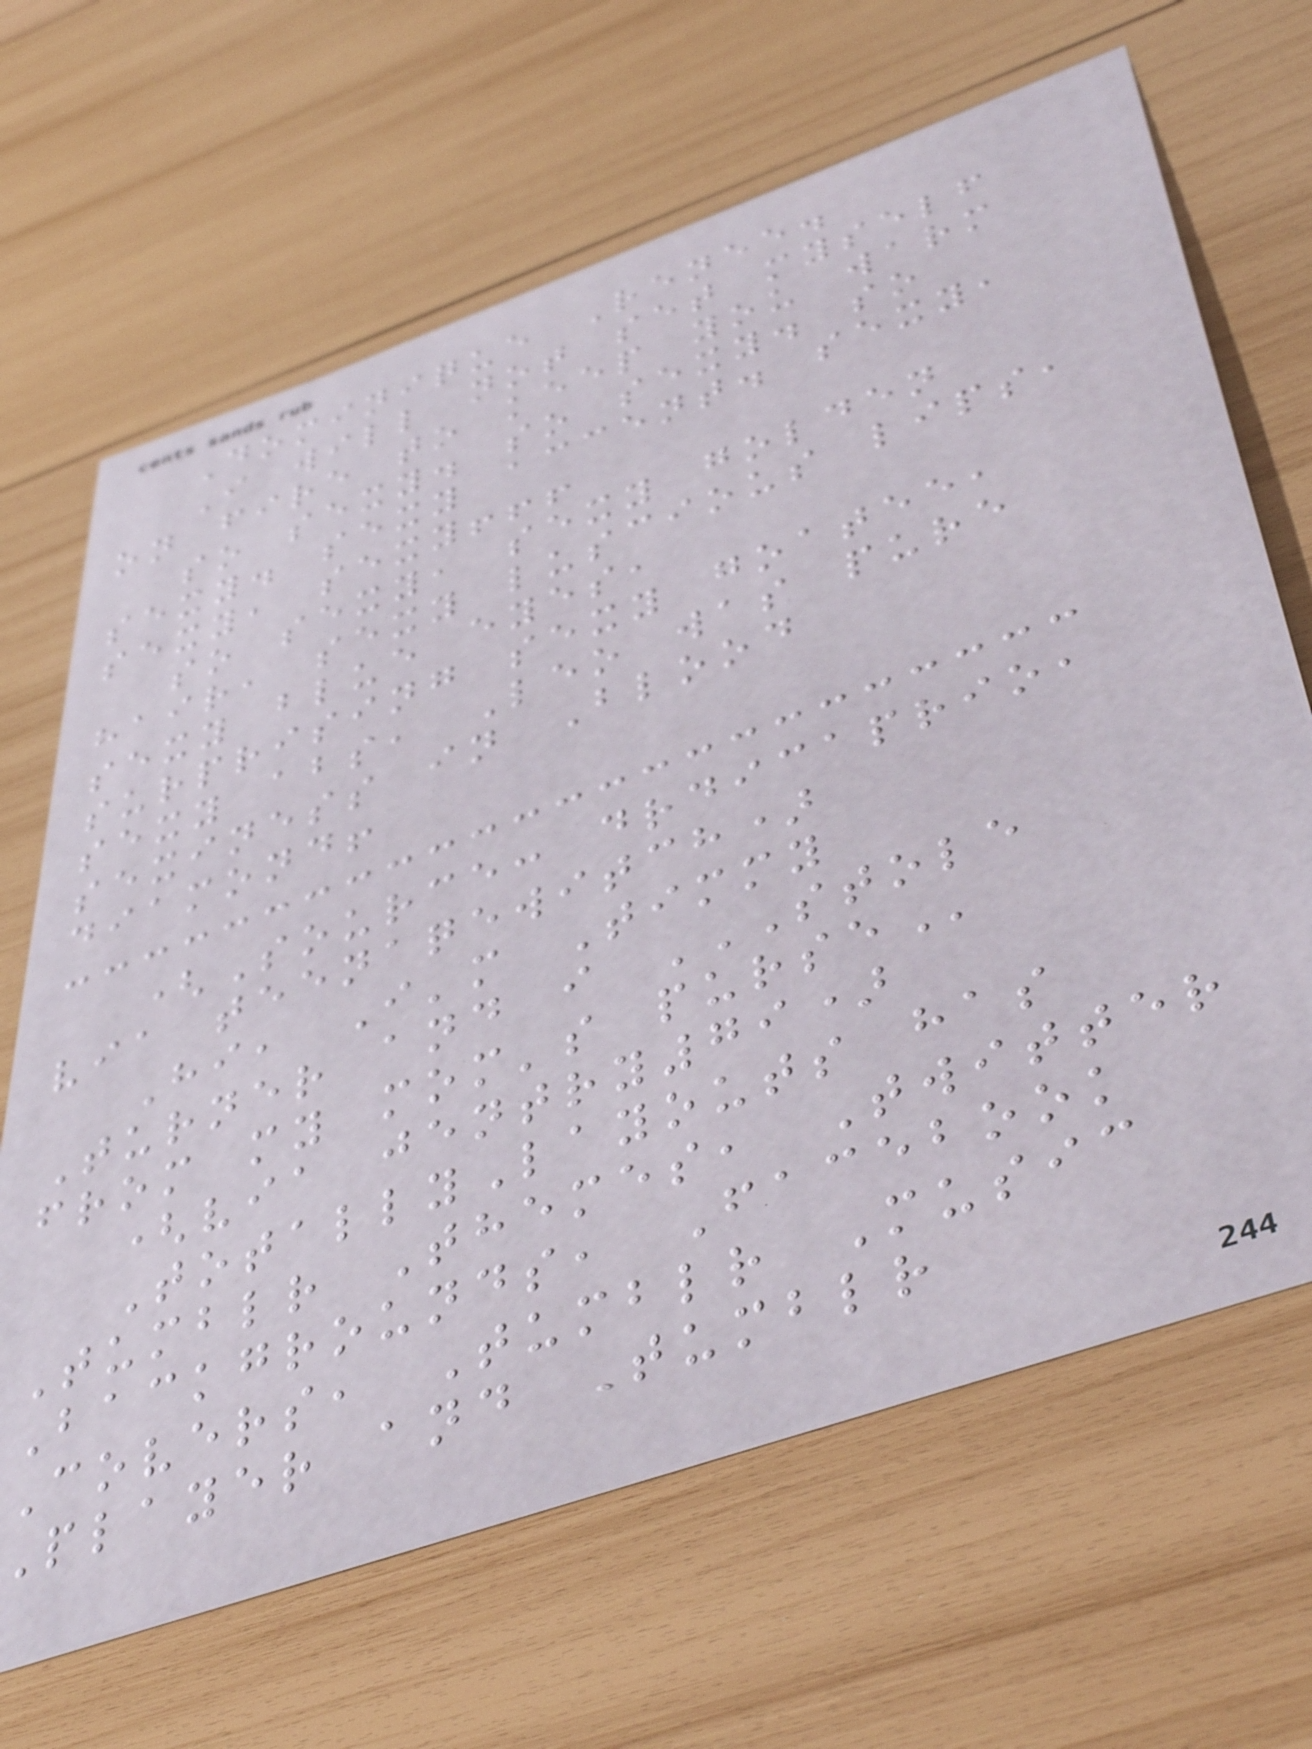Dominique Renee.
I will not set myself
on fire to keep you warm
so sexy. so sexy. so
sexy. sexy accent. sexy,
sexy, sexy!!!
so sexy, sexy golden
hair, sexy luscious lips,
sexy blue eyes,
surprising sexy goatee,
sexy abs, Leo was pure
sexiness in Blood
diamond!
(Source: drdicaprio,
via teenaqewitch)
Hi, I'm Timmy
Turner and i STOLE
from my mom's
(via jentry79)
TotallyLayouts has
Tumblr Themes, Twitter
Backgrounds, Facebook
Covers, Tumblr Music
player and Tumblr
